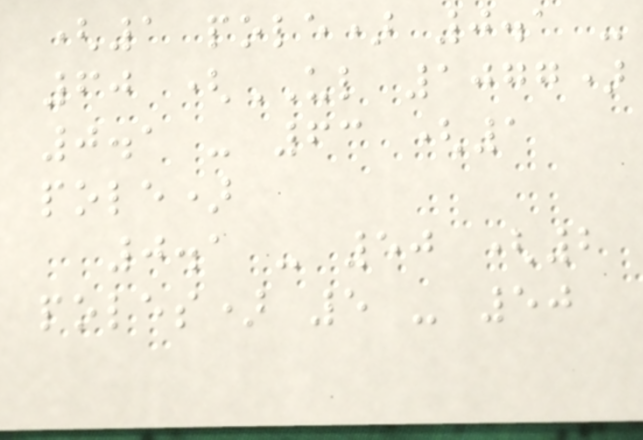(1 pole) 0.1 -
60 (UL 1077)
0.1 - 63 (1
pole)
0.1 - 50 (2
poles) 5 - 50
